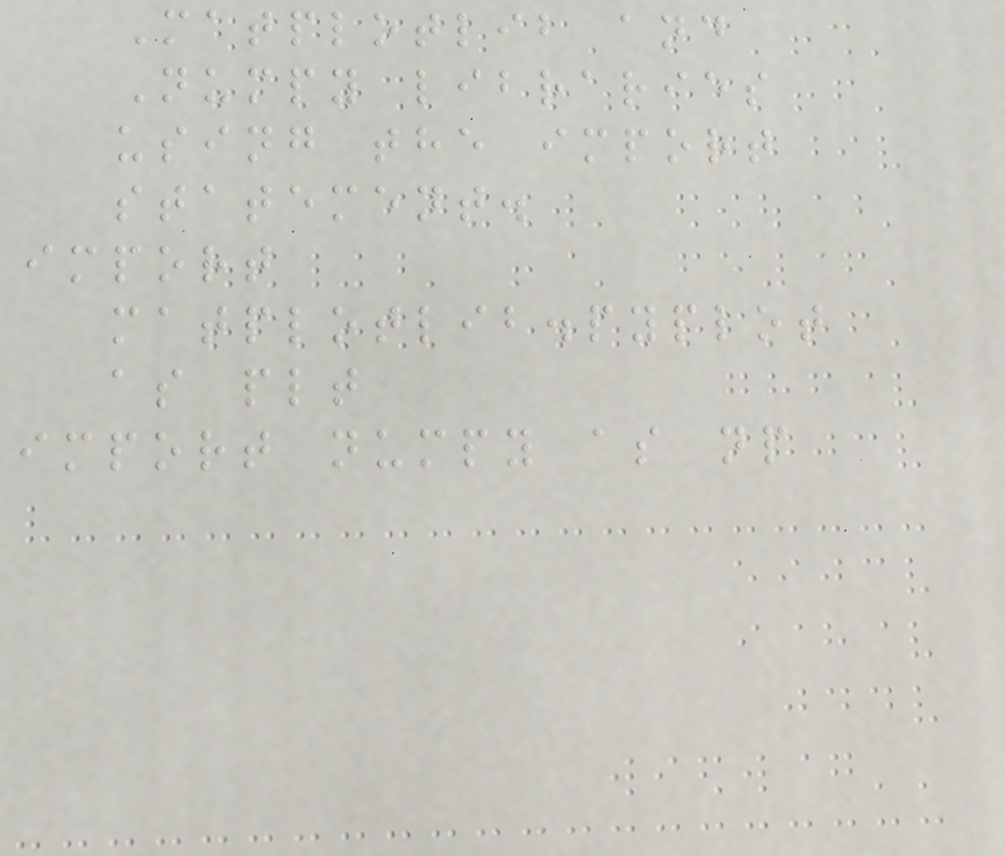Matplotlib and
Numpy libraries
using the import
statement.
import
matplotlib.pyplot
as plt
import numpy as np
